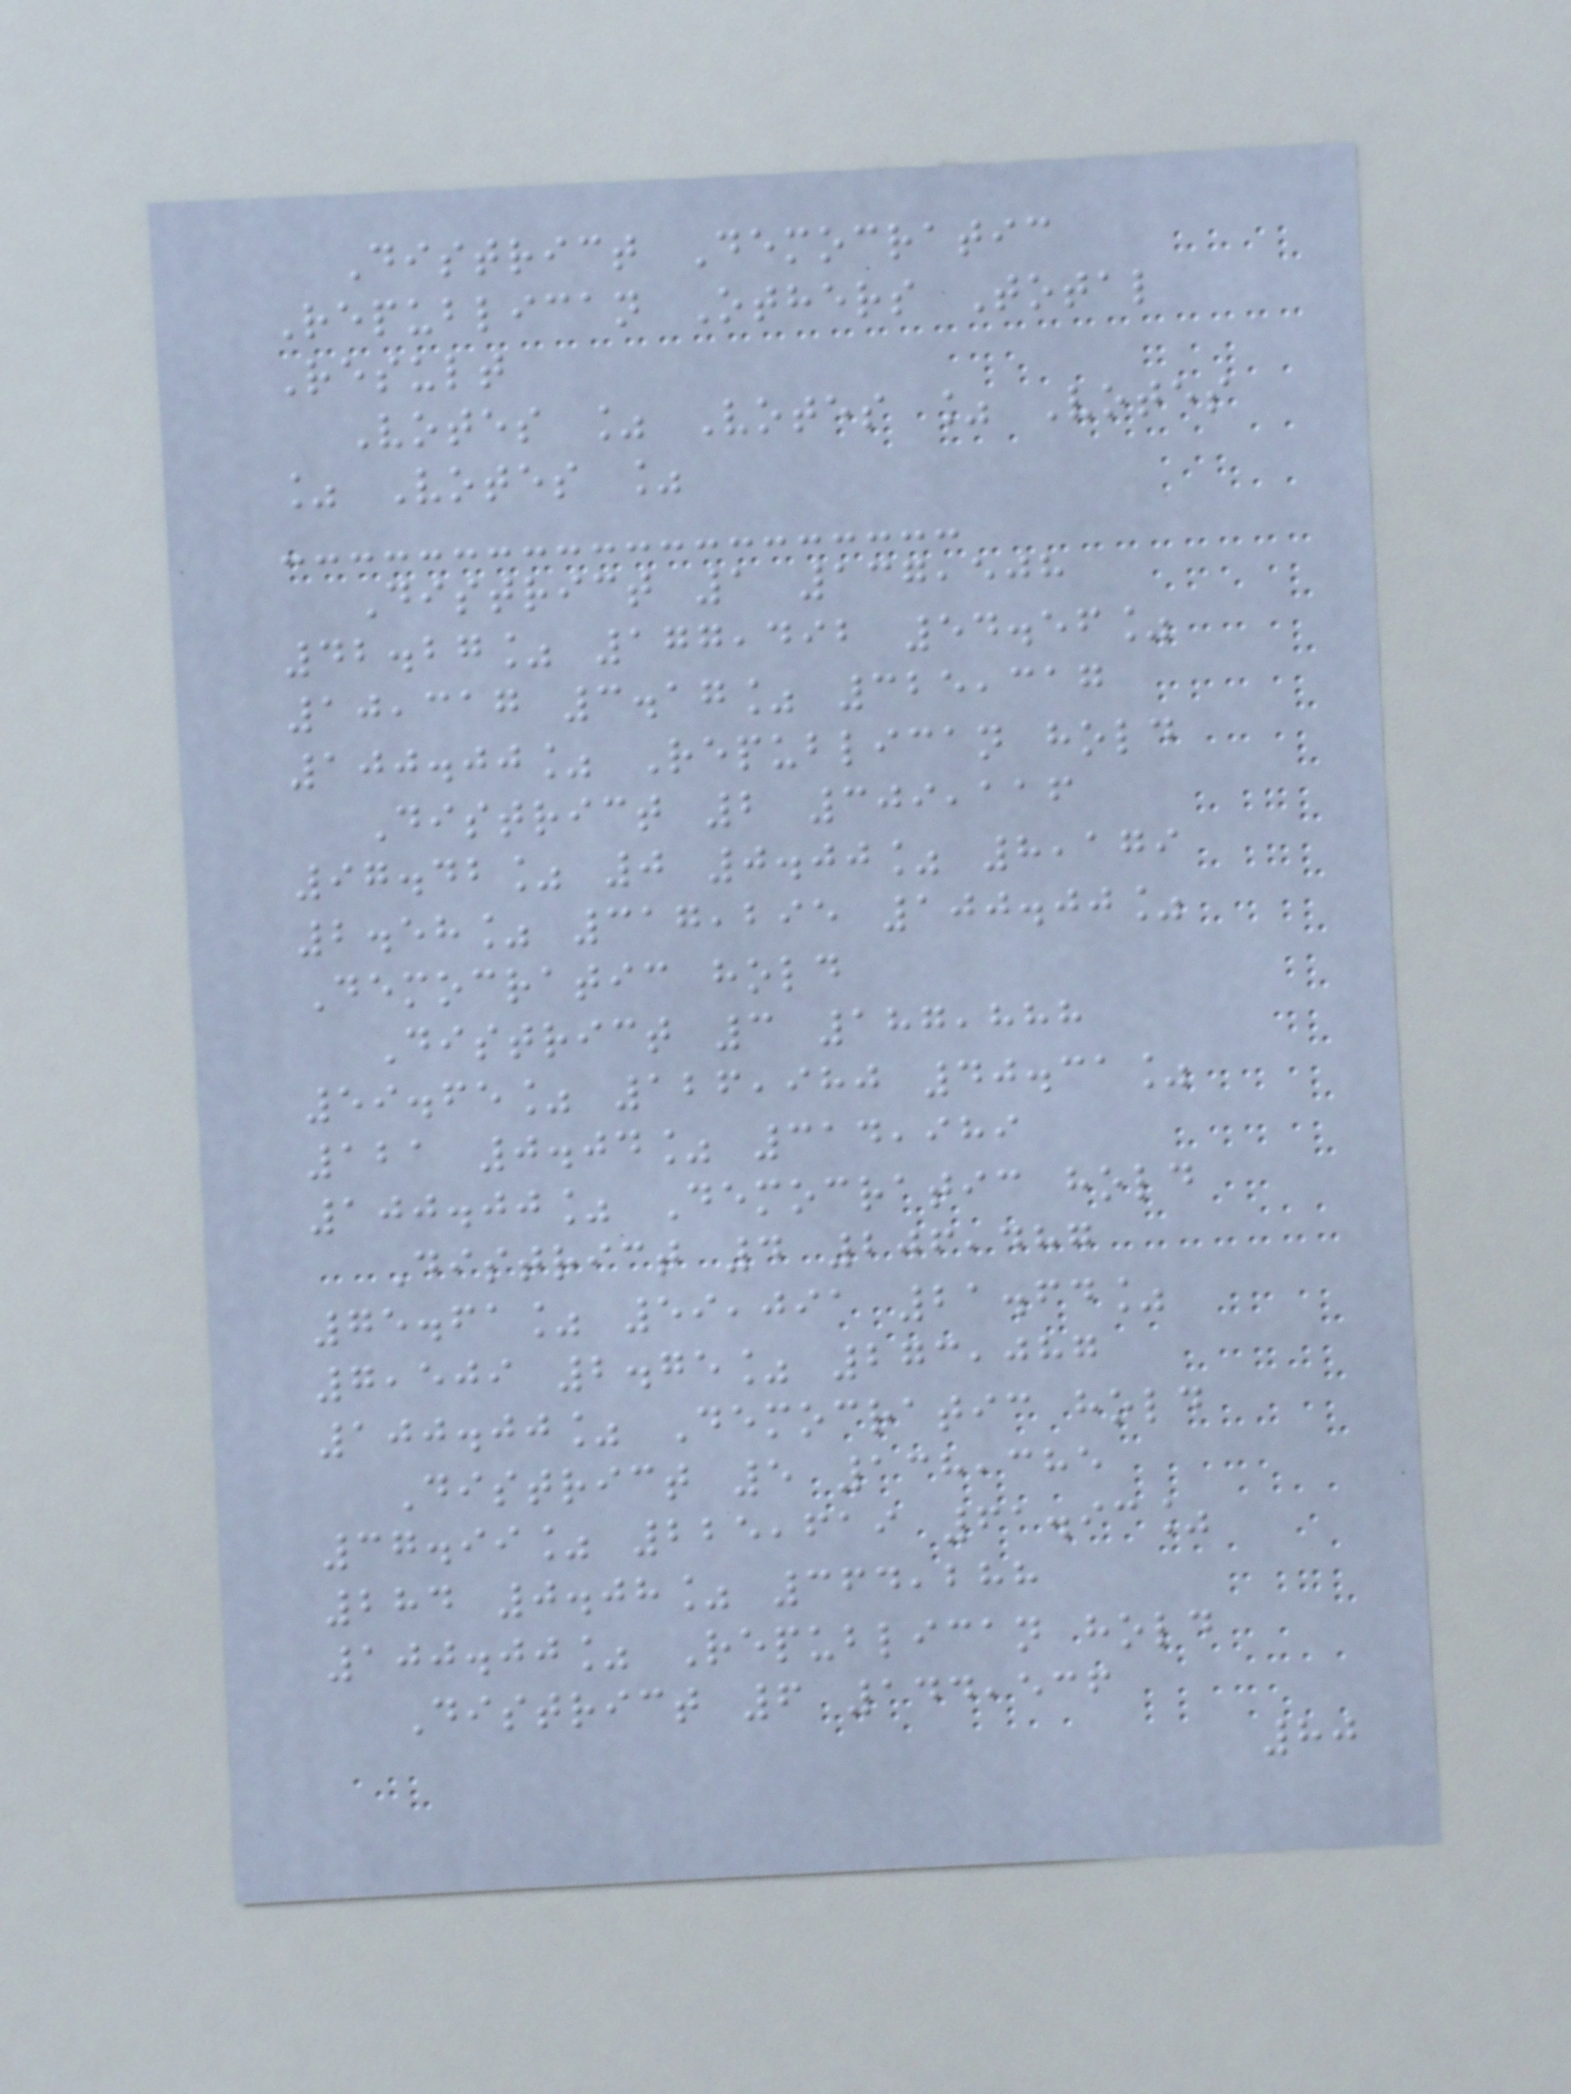District Democratic
Republican Others Total
Result
Votes % Votes % Votes
% Votes %
District 1 137,508
42.27% 177,492 54.56%
10,317 3.17% 325,317
100.00% Republican hold
District 2 309,116
97.42% 0 0.00% 8,179
2.58% 317,295 100.00%
Democratic hold
District 3 187,888
59.65% 126,980 40.31%
121 0.04% 314,989
100.00% Democratic hold
District 4 206,487
75.61% 59,091 21.64%
7,509 2.75% 273,087
100.00% Democratic hold
District 5 138,385
37.99% 225,619 61.93%
284 0.08% 364,288
100.00% Republican hold
District 6 144,536
80
